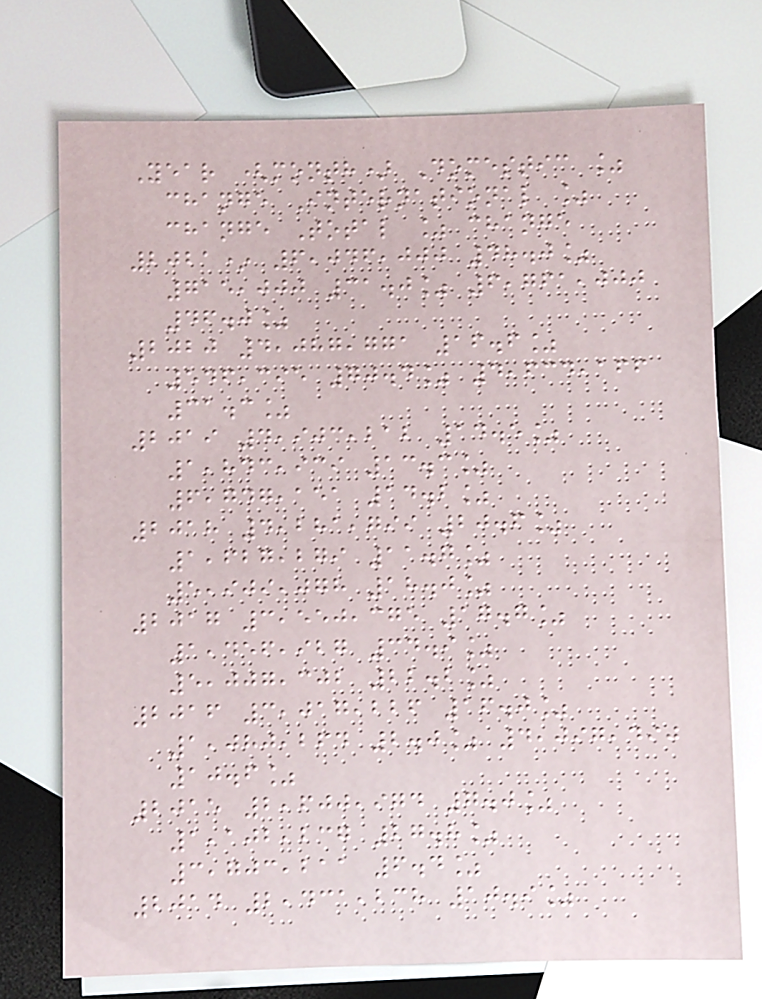Year (month) Domestic %
change International %
change Total % change
2021* 6,046,000 48.0%
715,000 31.0% 6,761,000
46.0%
2020 4,087,771 16.6%
546,395 70.4% 4,634,166
31.3%
2019 4,903,212 14.5%
1,843,939 13.3%
6,747,151 14.2%
2018 4,281,799 20.6%
1,627,279 11.7%
5,909,078 18.0%
2017 3,550,375 17.7%
1,456,927 34.9%
5,007,302 22.2%
2016 3,017,226 16.0%
1,080,264 2.0% 4,097,490
10.6%
2015 2,600,974 7.0%
1,102,237 27.8%
3,703,211 6.4%
2014 2,431,238 10.9%
